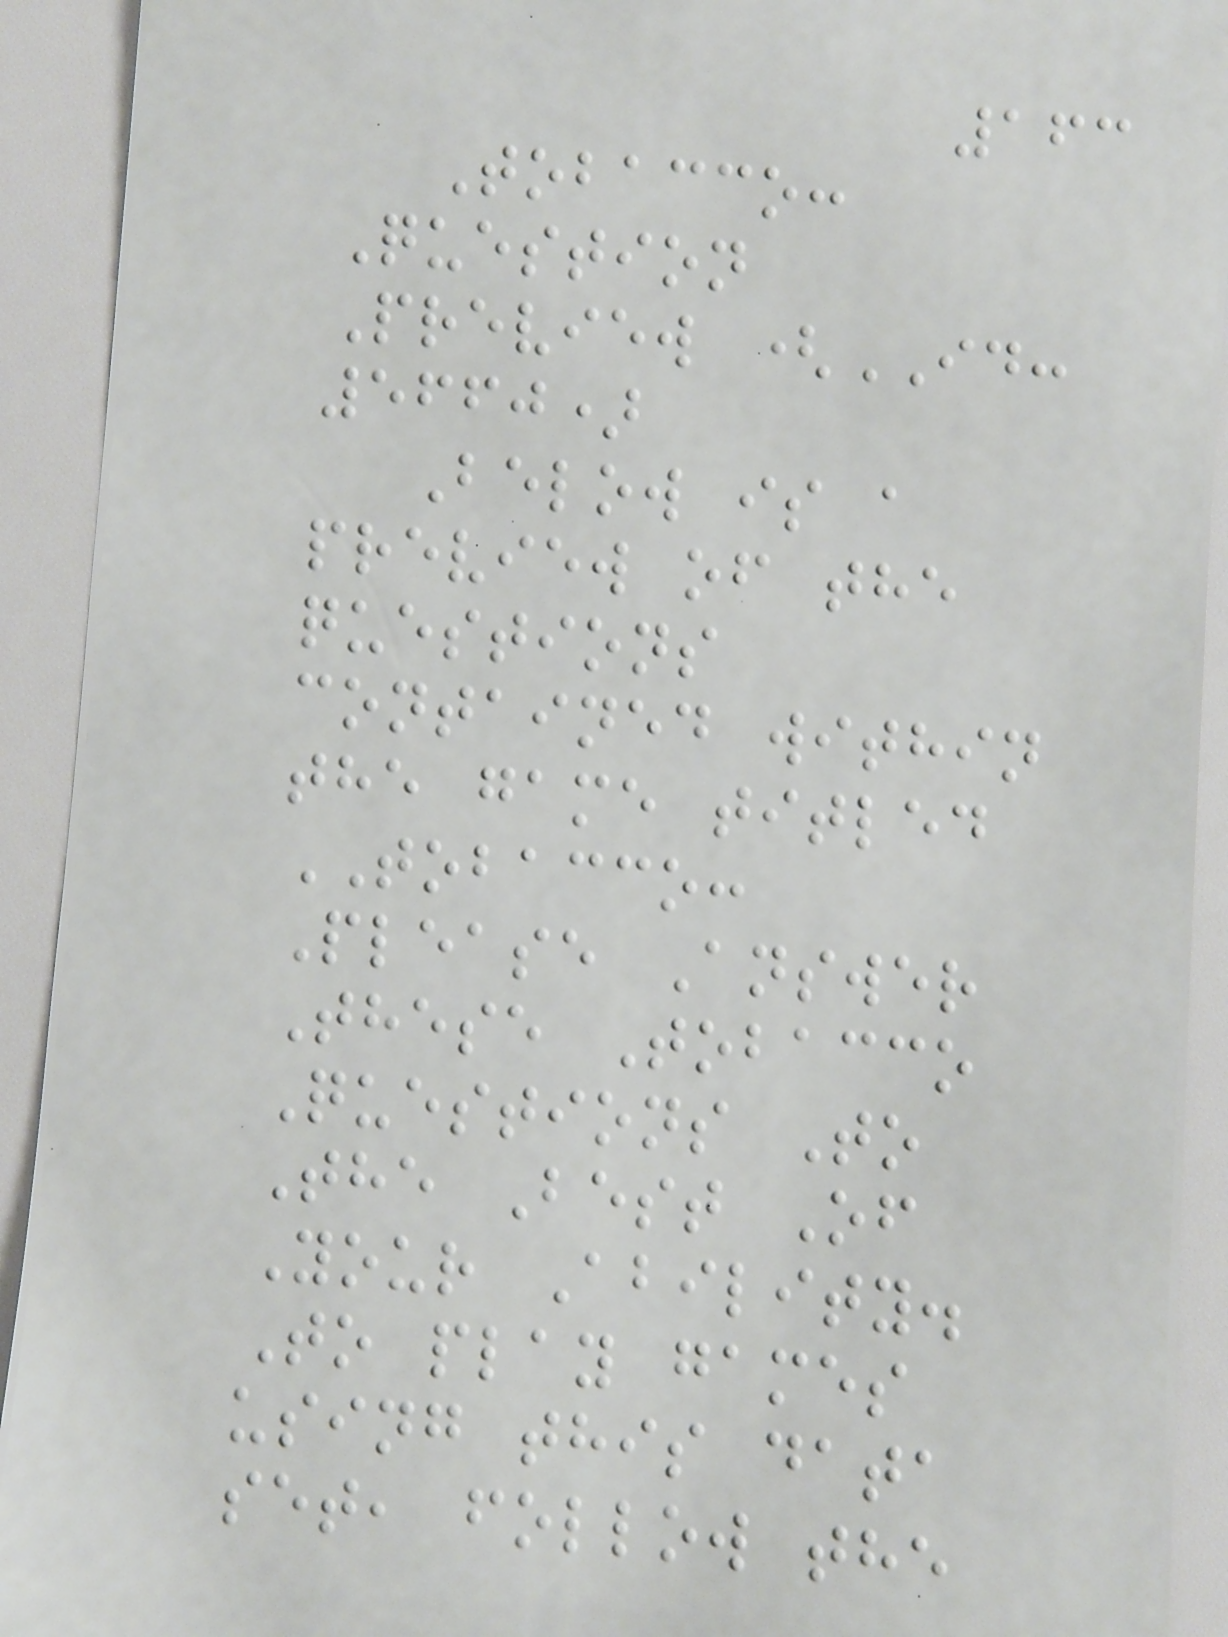163
Tobacco:
Question
Preview (ID:
5660)
Below is a
preview of the
questions
contained within
the game titled
TOBACCO:
Please Answer
These Tobacco
Questions To
The Best Of
Your Ability.
To play games
using this data
set, follow the
